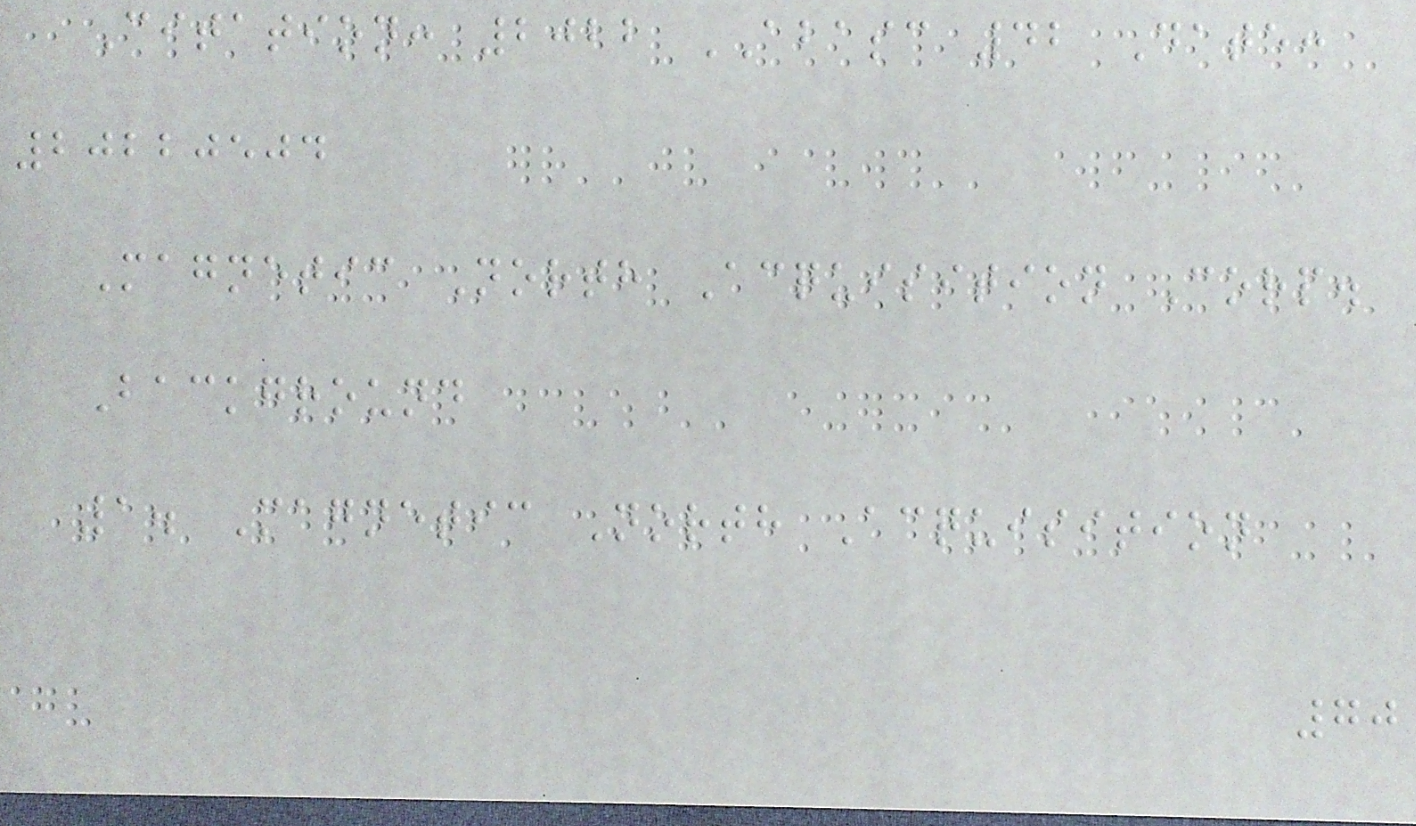Citation: 2022 ABASC 42 Date:
20220504
Magnetic North Acquisition Corp.
Background
1. Magnetic North Acquisition
70
